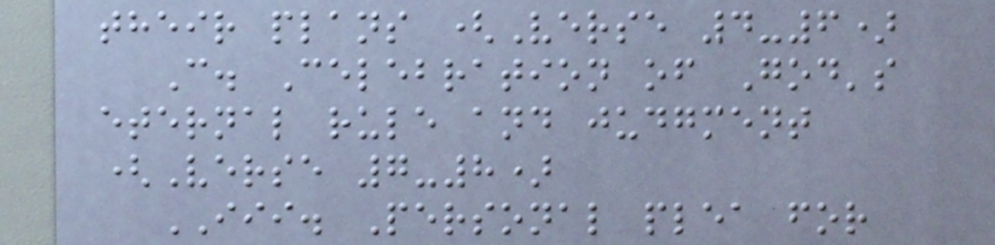their plans (Verse 4-6)
C. Celebration of God's
eternal rule and judgment
(Verse 7-8)
III. Personal plea for
